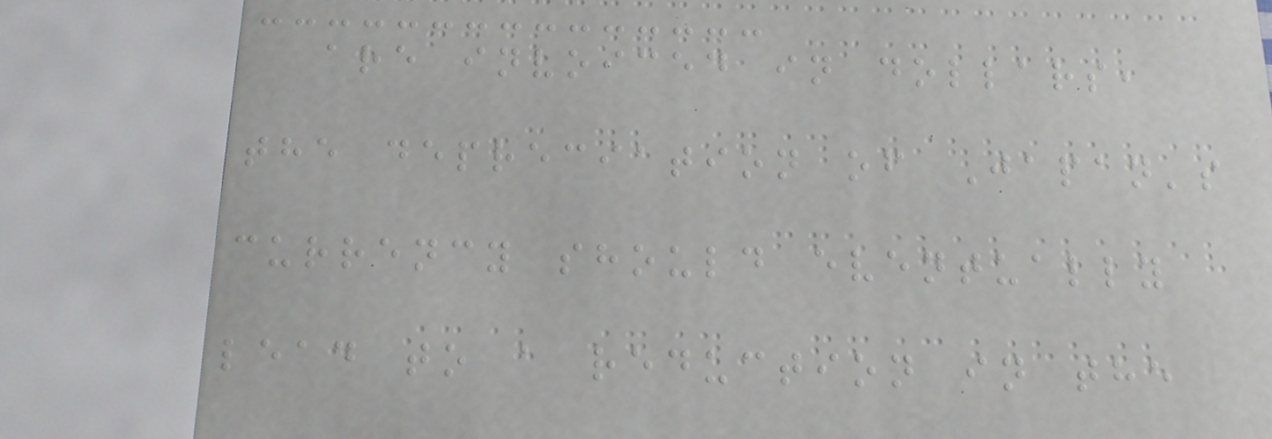are invoiced in dollars,
the depreciation of Japan's
currency should eventually
lead to a reduction in the
